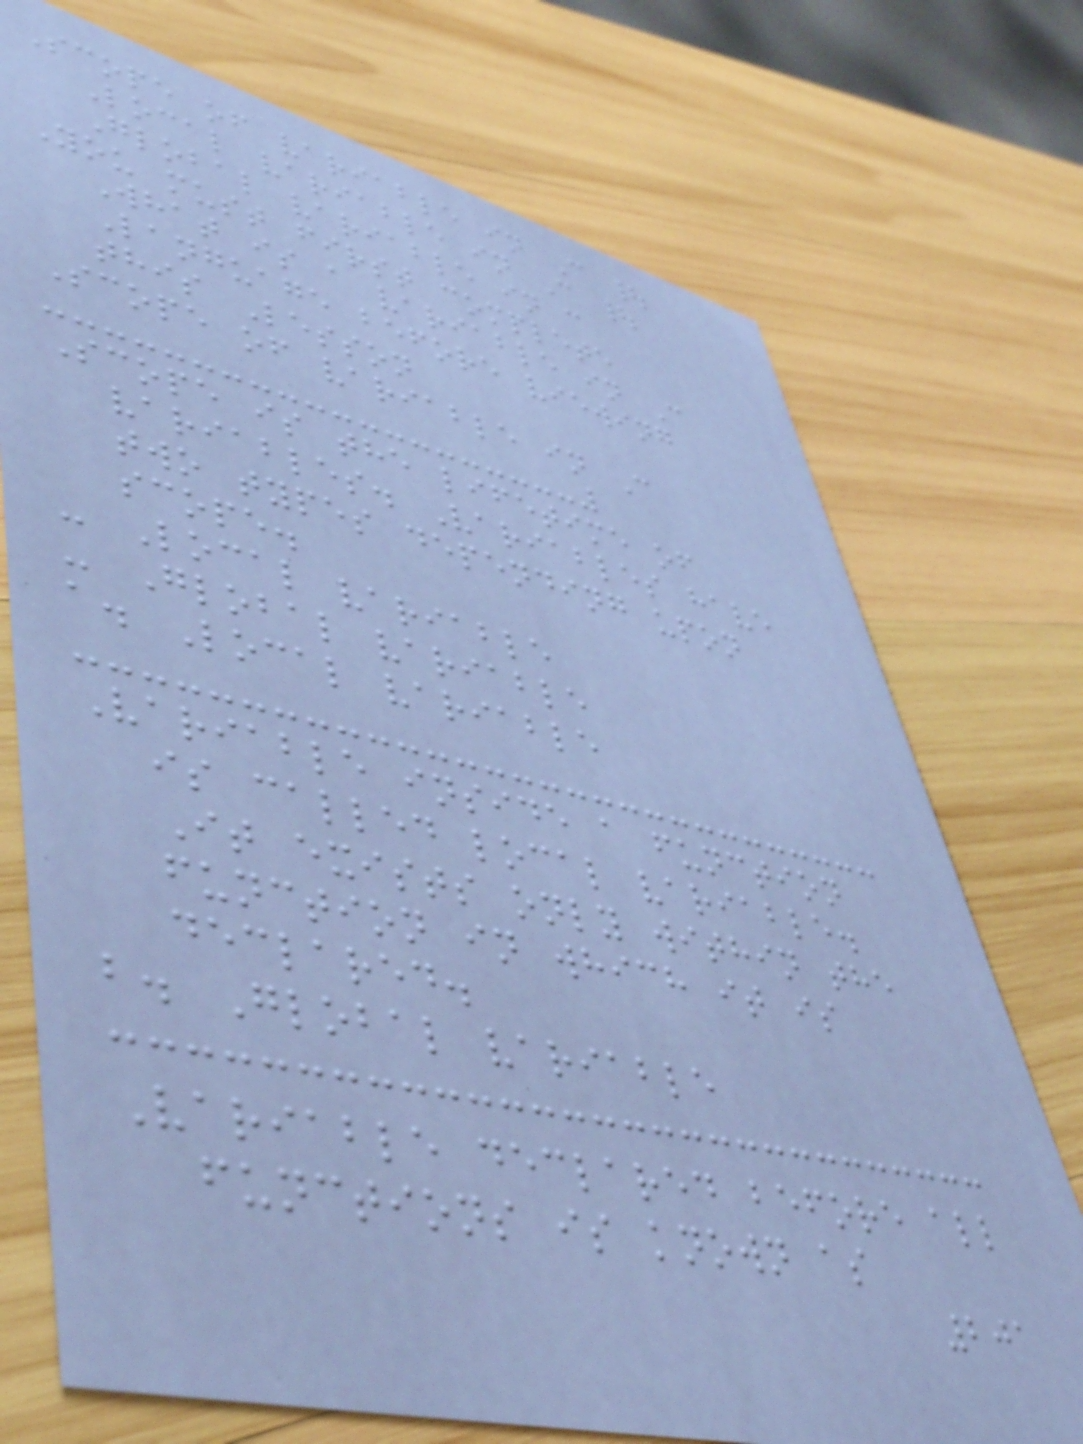Scope of variable in C |
Local variable in C |
Global variable in c
You must first complete
What is a variable in C
Language before viewing
this Lesson
Scope of variable in C
Scope is the lifetime of
variables. Variables have
two types depending upon
scope.
- Local variable
- Global variable
a. Local variable
Variable inside a function
is called local variable.
It exists only within the
function in which it is
declared.
b. Global variable
Variable declared before all
functions is known as
201
